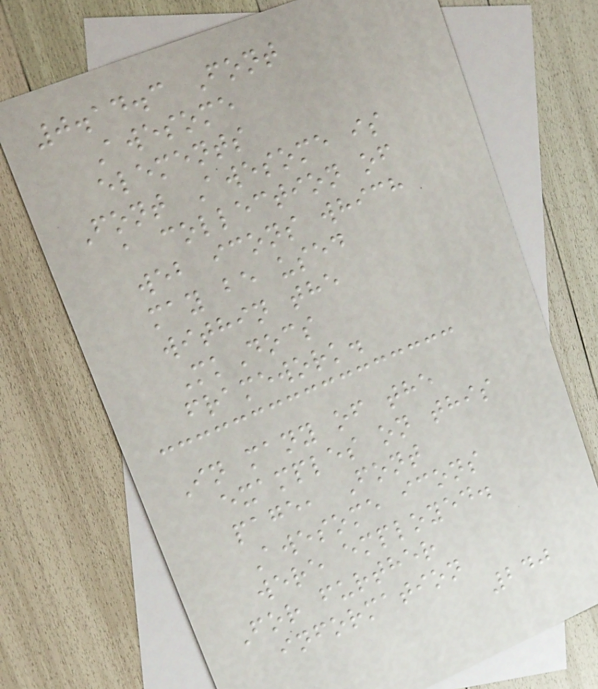0.14.3 Font
Awesome
elements
Font Awesome is
a collection of
web icons which
may be used
within the
MkDocs
framework.
In many of the
examples on this
page, Font
Awesome icons
were employed.
For further
information
240
